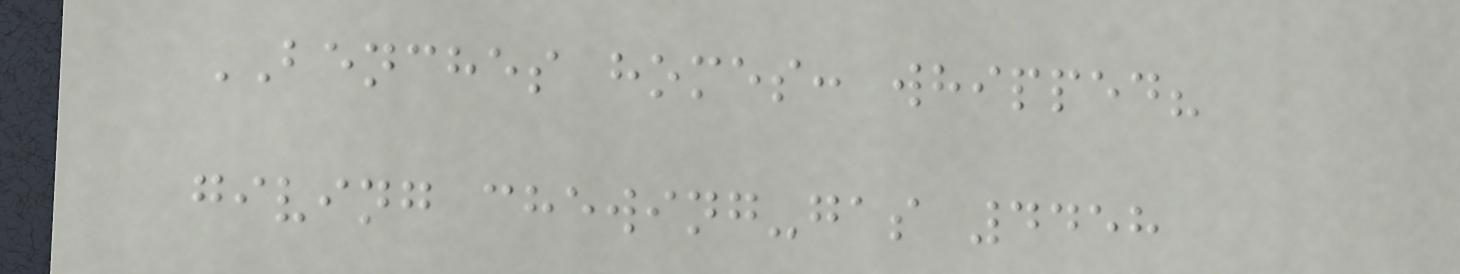BENCHES homes: whipped?
giving chewing-gas 4458
